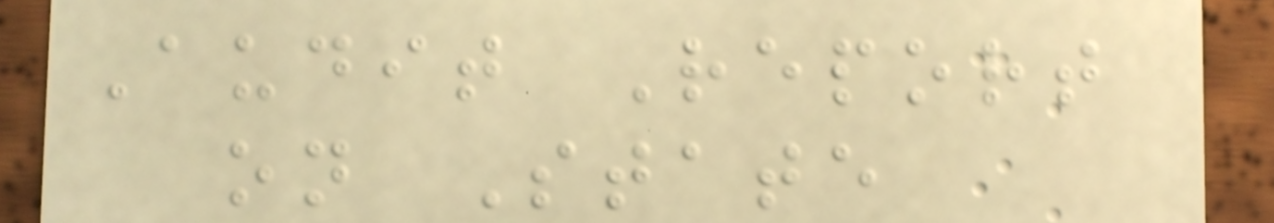Audit Report
on State
